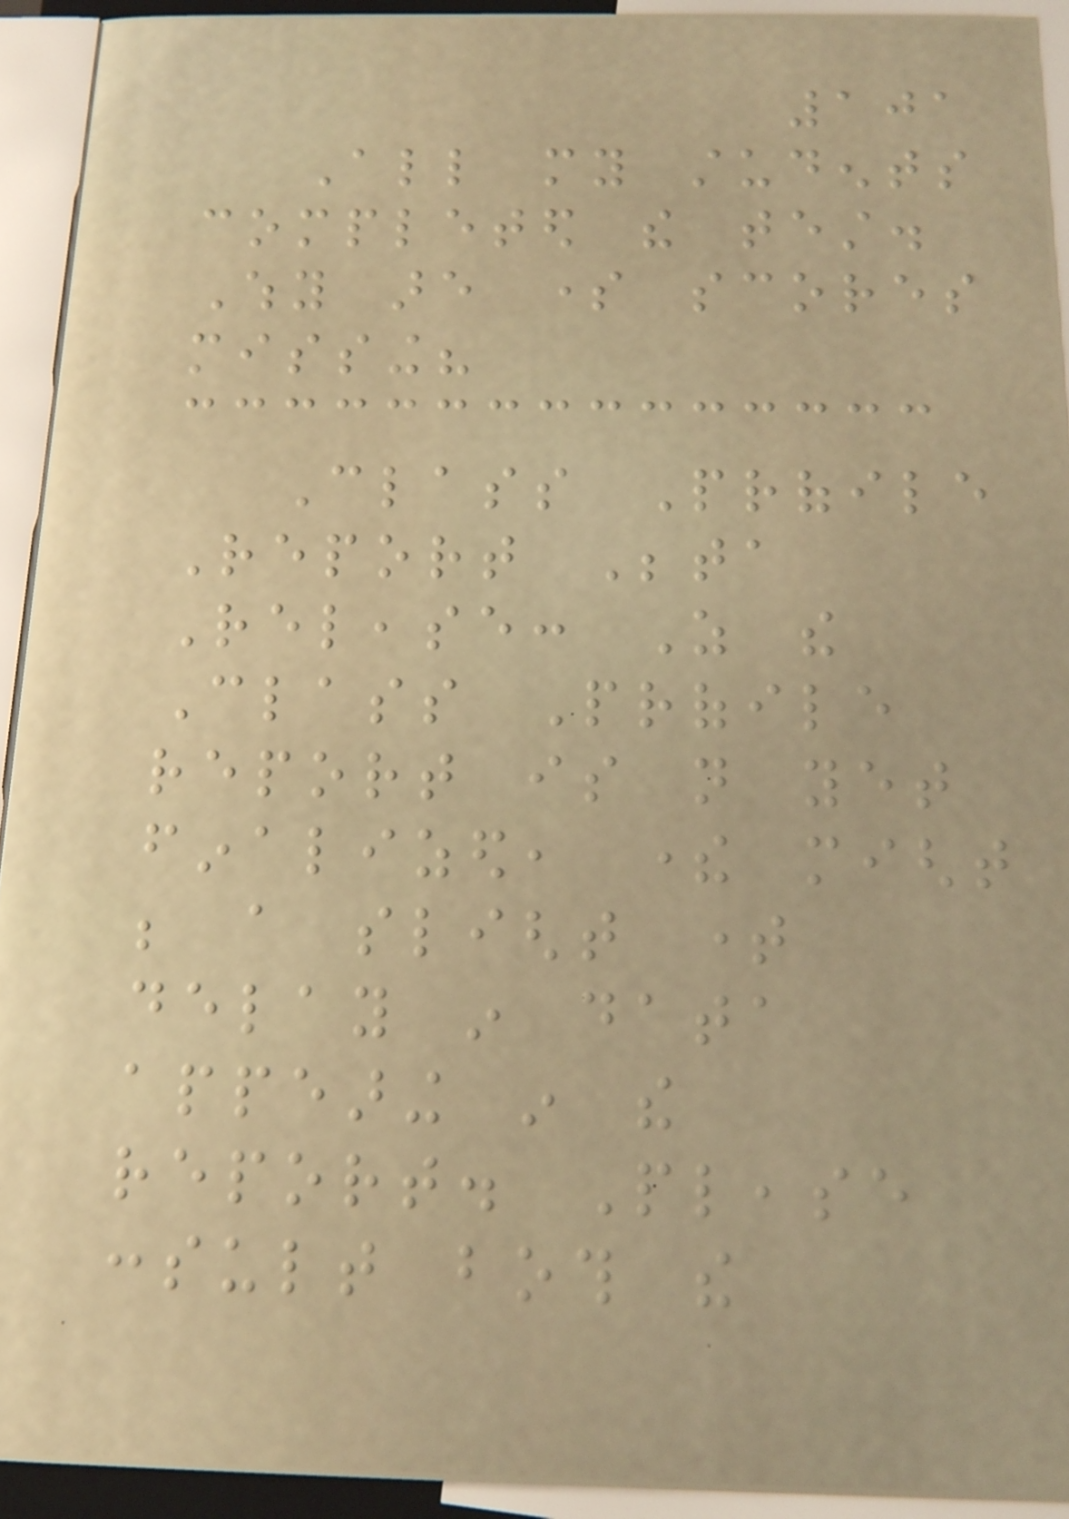101
All my students
completed the test.
Why are some scores
missing?
Class Profile
Report Beta
Release: As the
Class Profile
report is not yet
finalized, there might
be a slight time
delay in data
appearing in the
report. Please
consult both the
